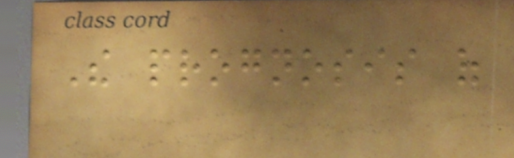The prognosis of
